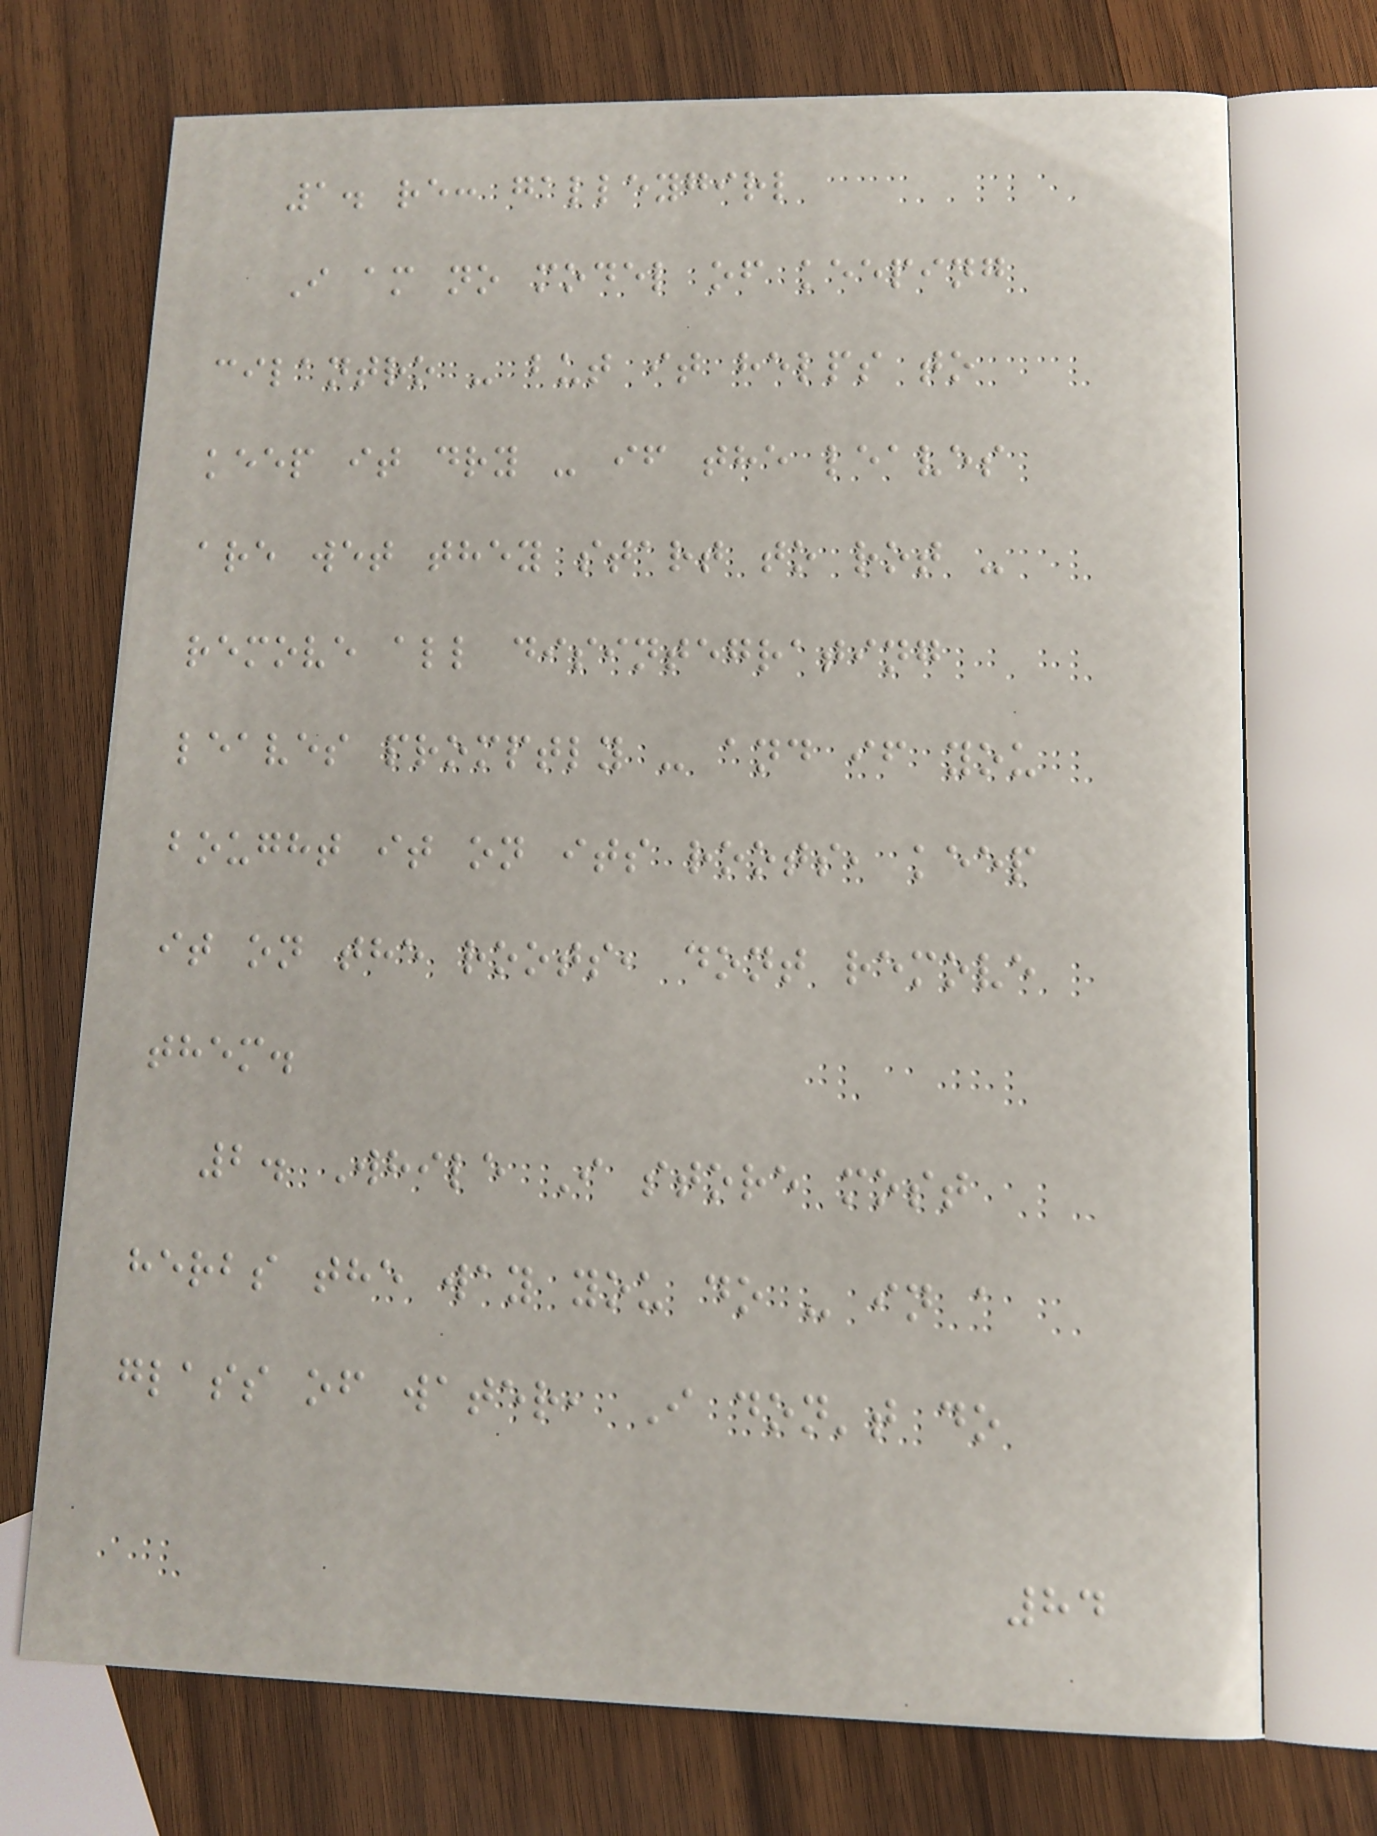1. re: galleygirl
I am no model of keeping
cilantro - but it helps to
keep it dry - if the leaves
are wet they start to rot -
remove all disintegrating
leaves promptly - and if you
bought it on its roots, keep
it on the roots, dont remove
them.
2. While I store most
herbs the way you do - in a
glass of water, I don't do
84
